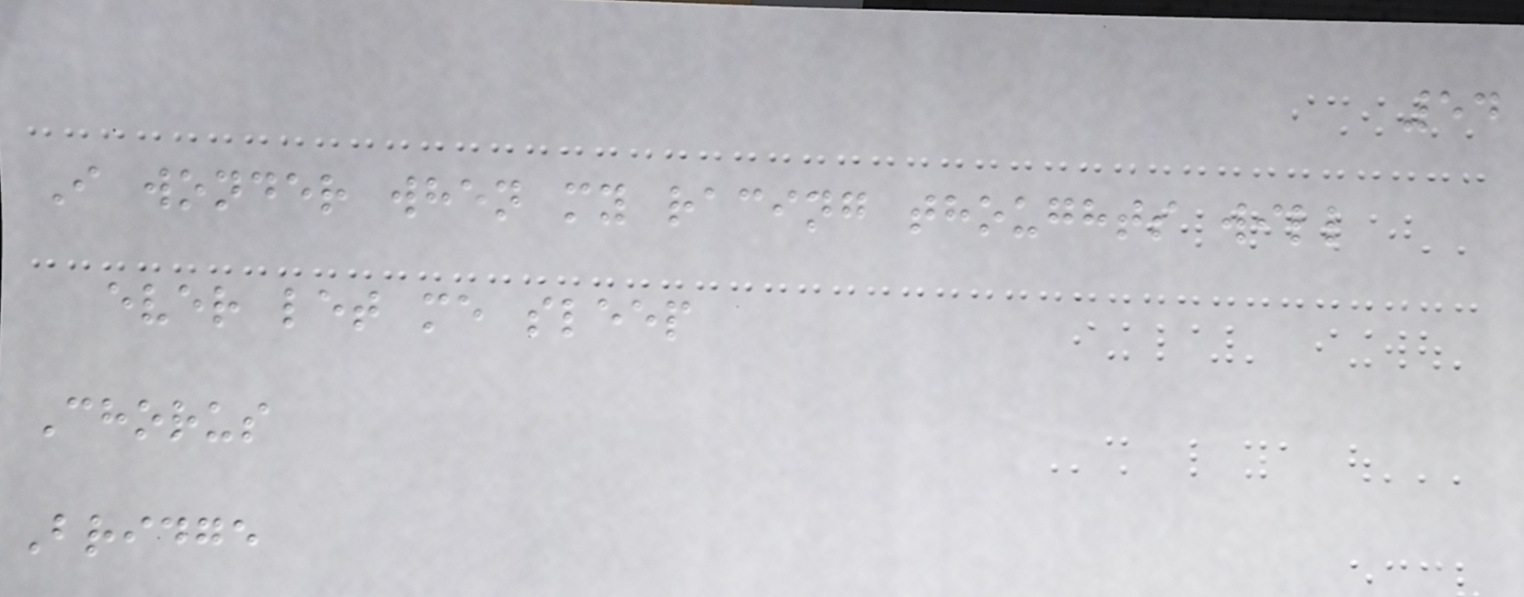54
I wonder when my racing thoughts will
ever let me sleep
Chorus
Bridge
